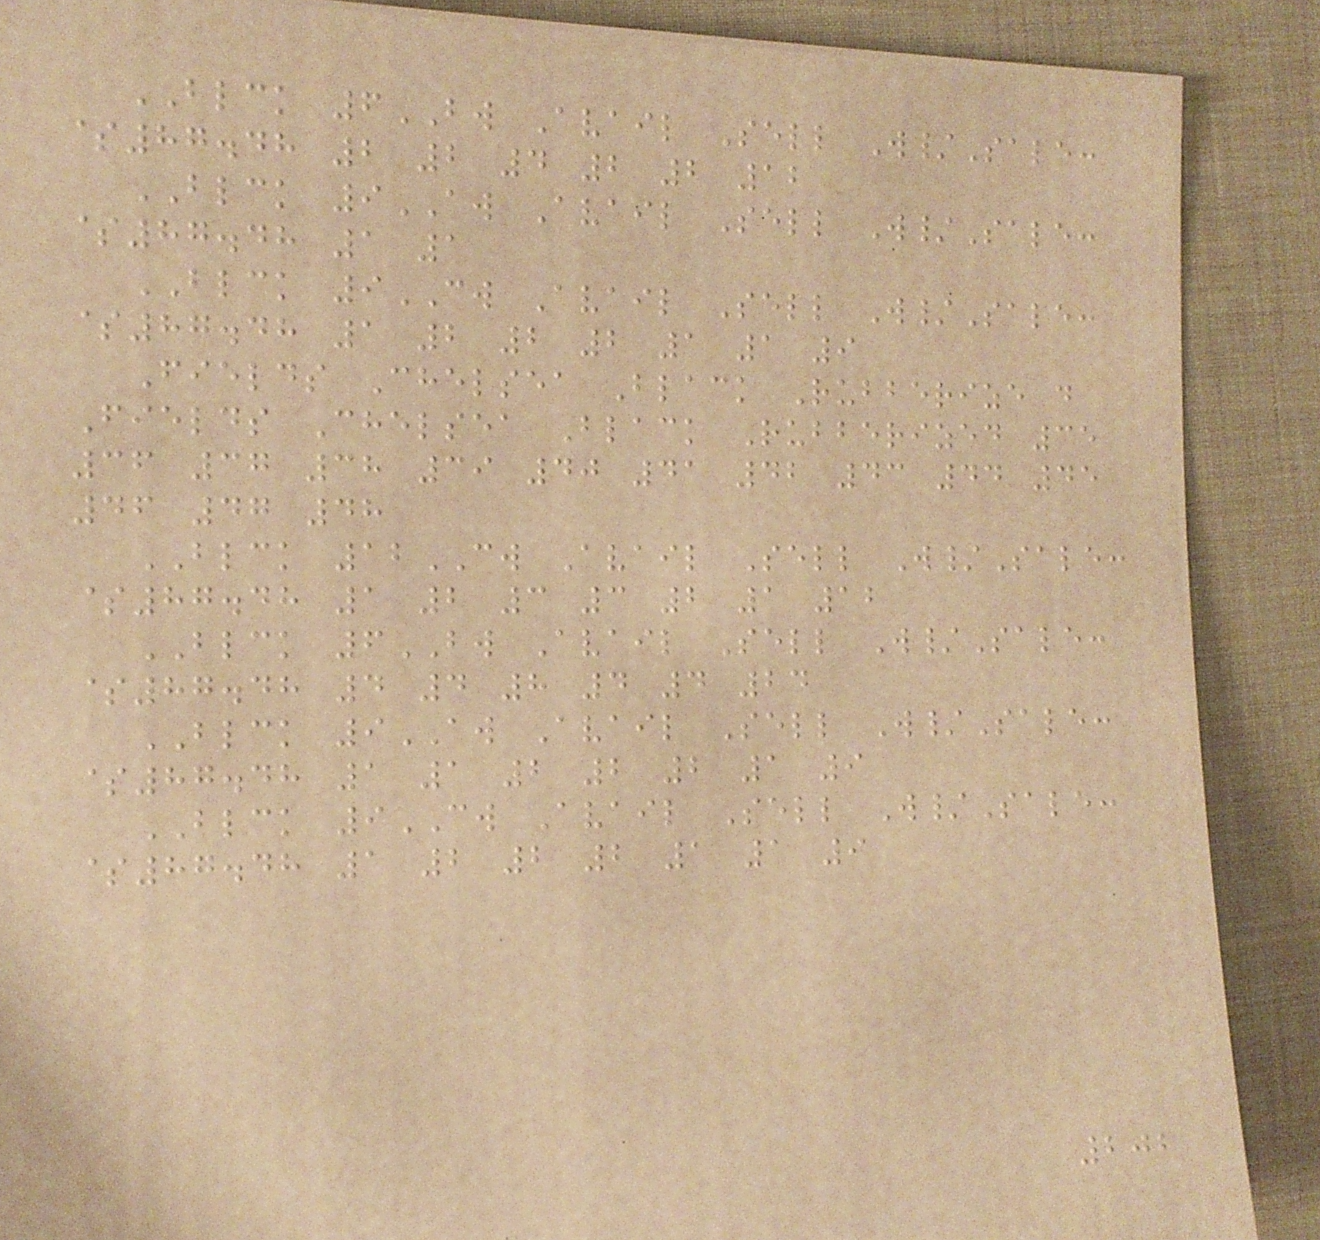BLCK 6BW Avail Sell W/Sale:
$87.48 2 2 4 2 2 12
BLCK 9AW Avail Sell W/Sale:
$87.48 1 1
BLCK 9CW Avail Sell W/Sale:
$87.48 1 2 2 2 1 1 9
Fields Chelsea Black Rubberize d
Fields Chelsea Black Rubberized 35
36 37 38 39 40 41 42 43 44 45
46 47 48
BLCK 12CW Avail Sell W/Sale:
$87.48 1 2 3 3 2 1 12
BLCK 6BW Avail Sell W/Sale:
$87.48 4 4 8 4 4 24
BLCK 9AW Avail Sell W/Sale:
$87.48 1 1 2 2 2 1 9
BLCK 9CW Avail Sell W/Sale:
$87.48 1 2 2 2 1 1 9
202
